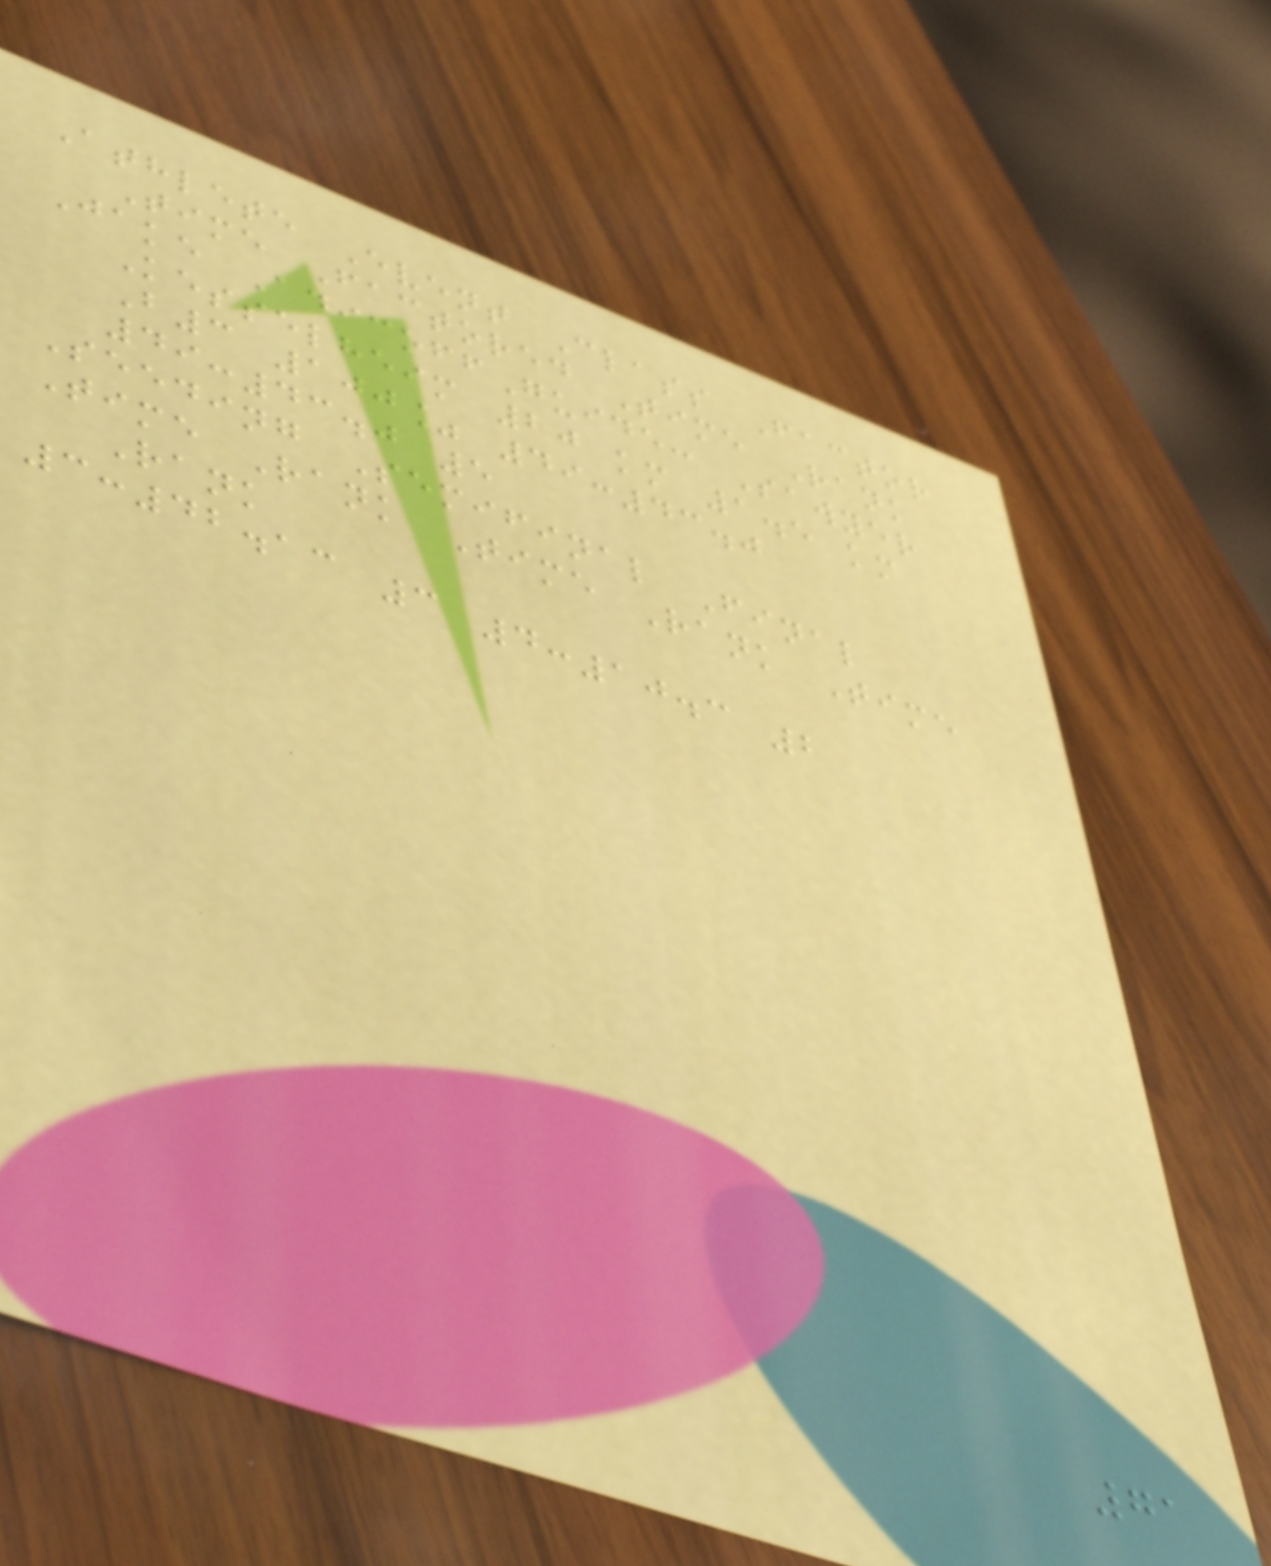Athlete Event Class Factor
Time Factored Time Rank
Jake AdicoffGuide: Sawyer
Kesselheim 20 km 1.5 km
B3 100% 49:43.0
49:43.0 5
Seeding Semifinal Final
Time Rank Time Rank Time
Rank
3:42.13 3 4:10.3 2
71
